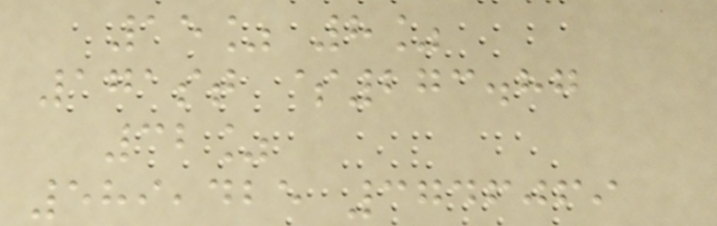15% 8%
171st $273.87
32%
589,425 3746069
